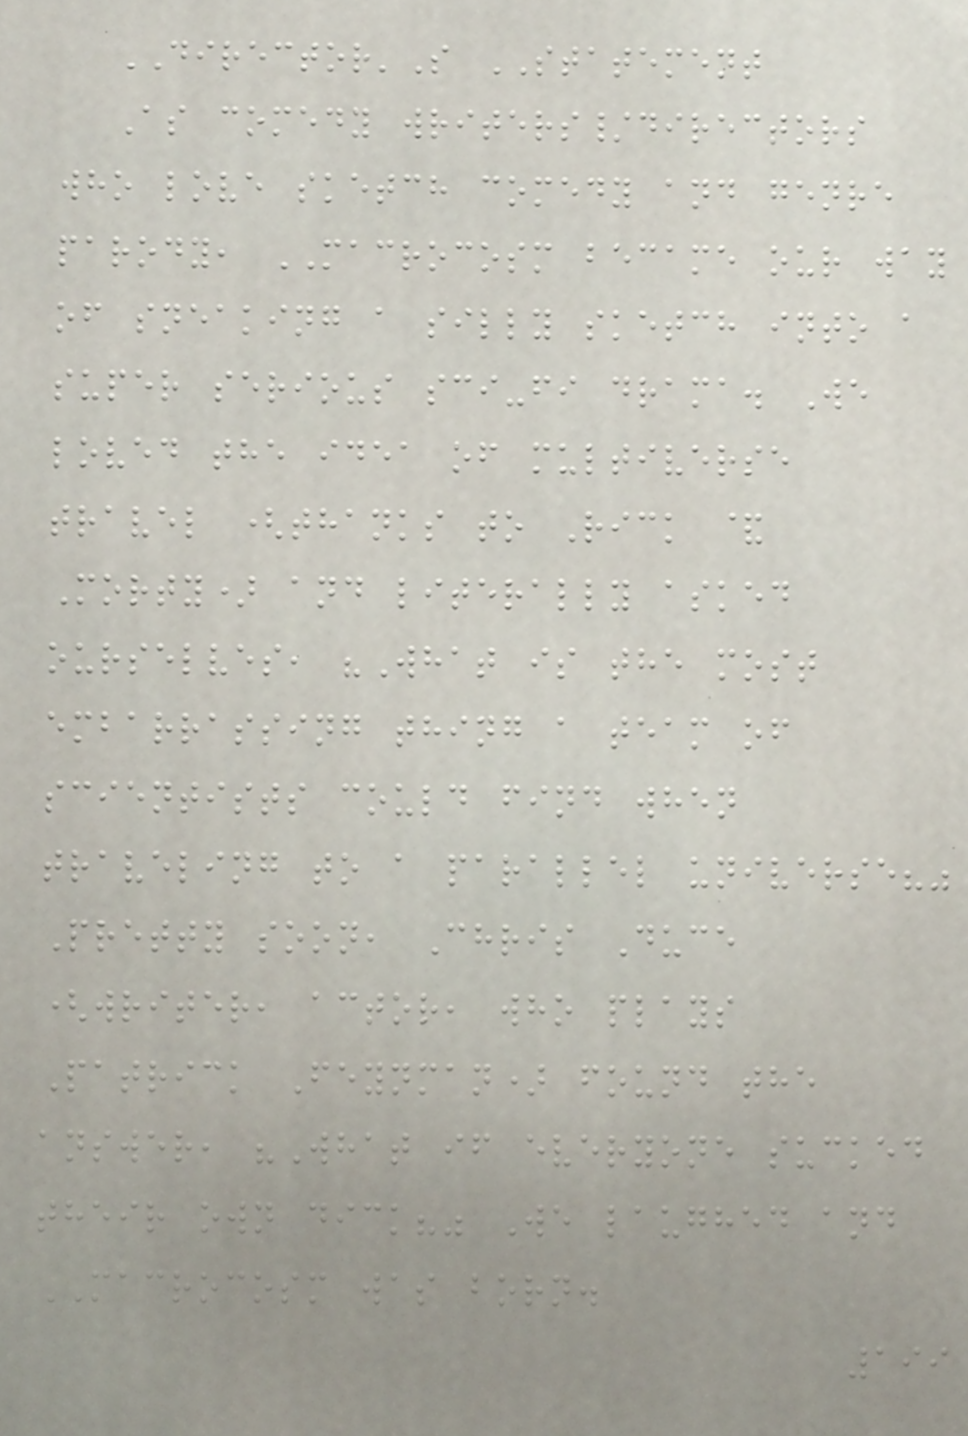DIRECTOR'S STATEMENT
As comedy writers/directors
who love sketch comedy and genre
parody, MACROCOSM became our way
of sneaking a silly sketch into a
super serious sci-fi drama. We
loved the idea of multiverse
travel (thanks to Rick &
Morty) and literally asked
ourselves, "What is the most
embarrassing thing a team of
scientists could find when
traveling to a parallel universe?"
Pretty soon, Chris Duce
(writer, actor, who plays
Patrick Feynman) found the
answer, "What if everyone sucked
their own dick?" We laughed and
MACROCOSM was born.
199
